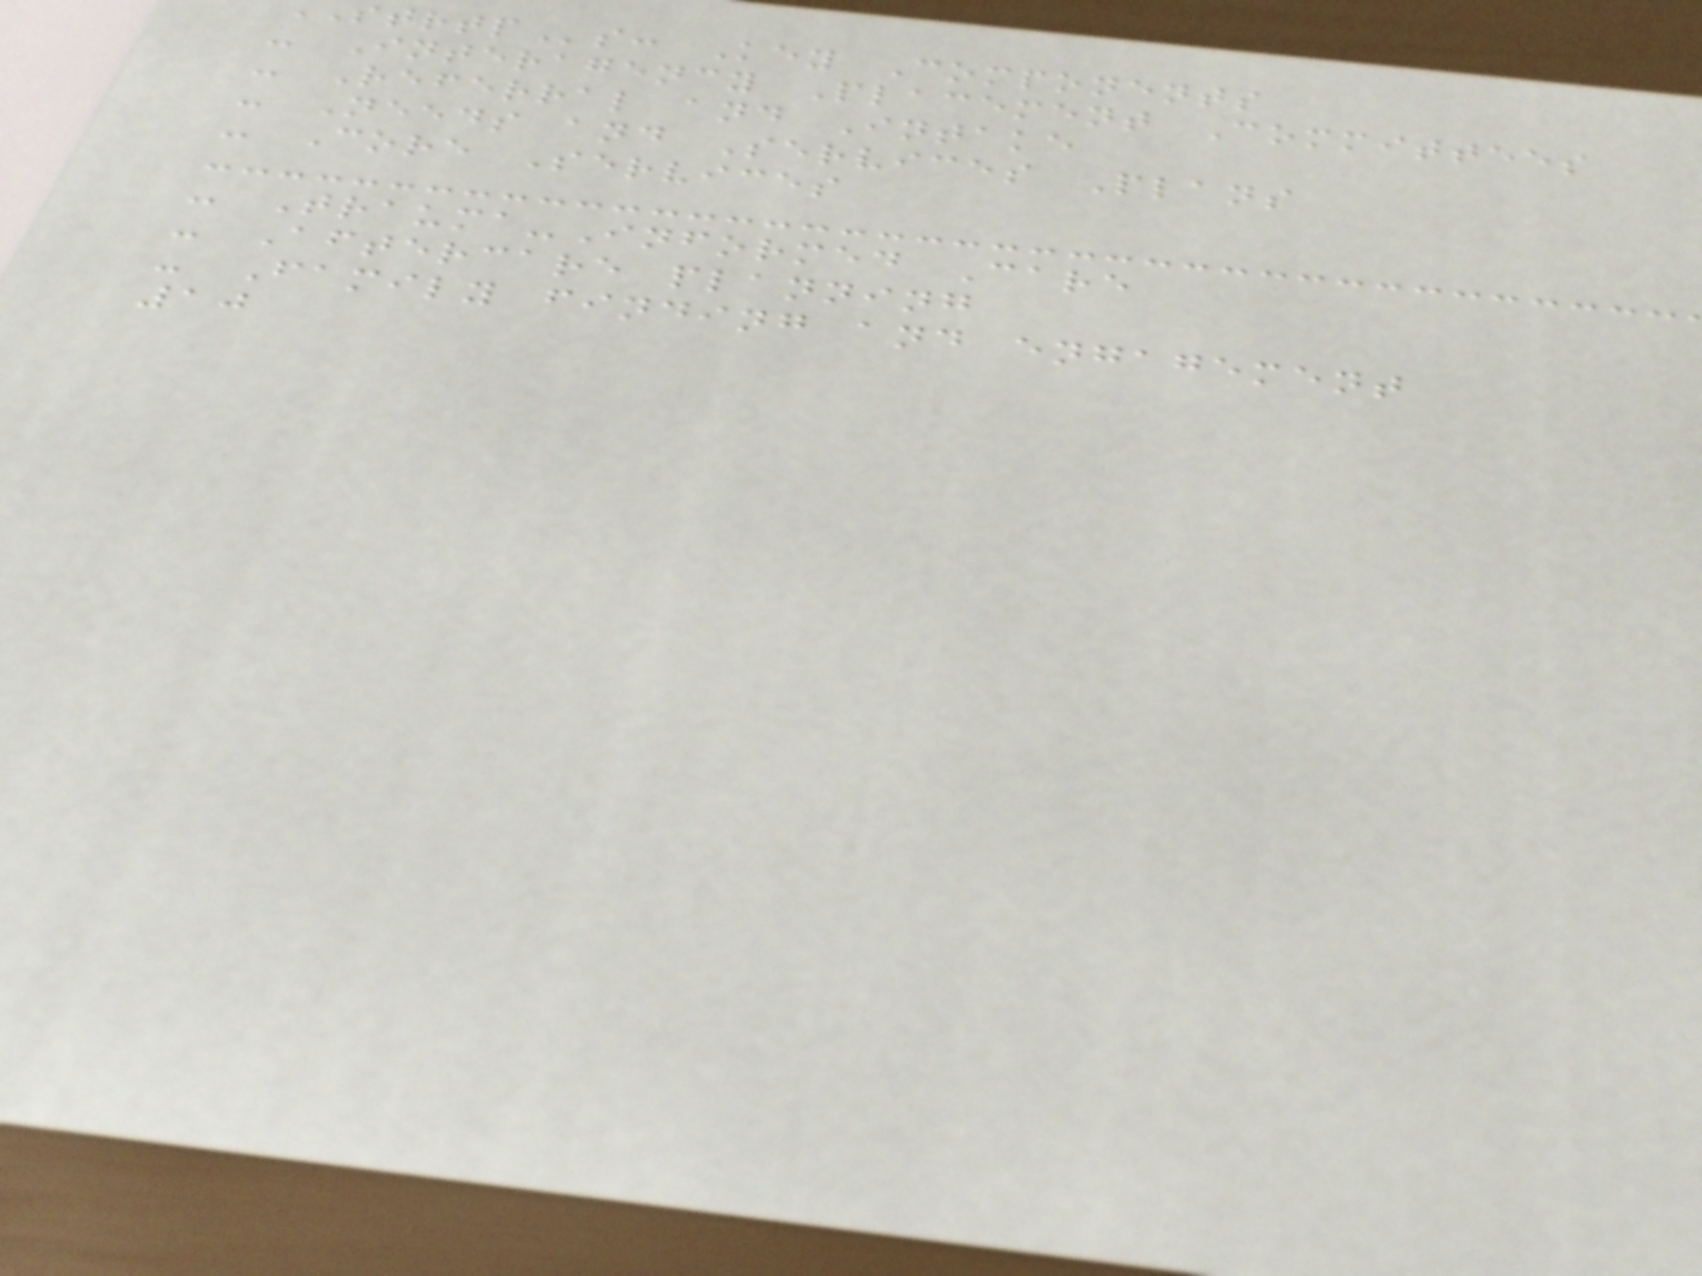s: Key Components
- Interagency Placement Committees
- Referral and Intake
- Needs and Services Plans
- Core Services
- Trauma-Informed Care
- Aftercare planning
- Family finding and engagement
10
